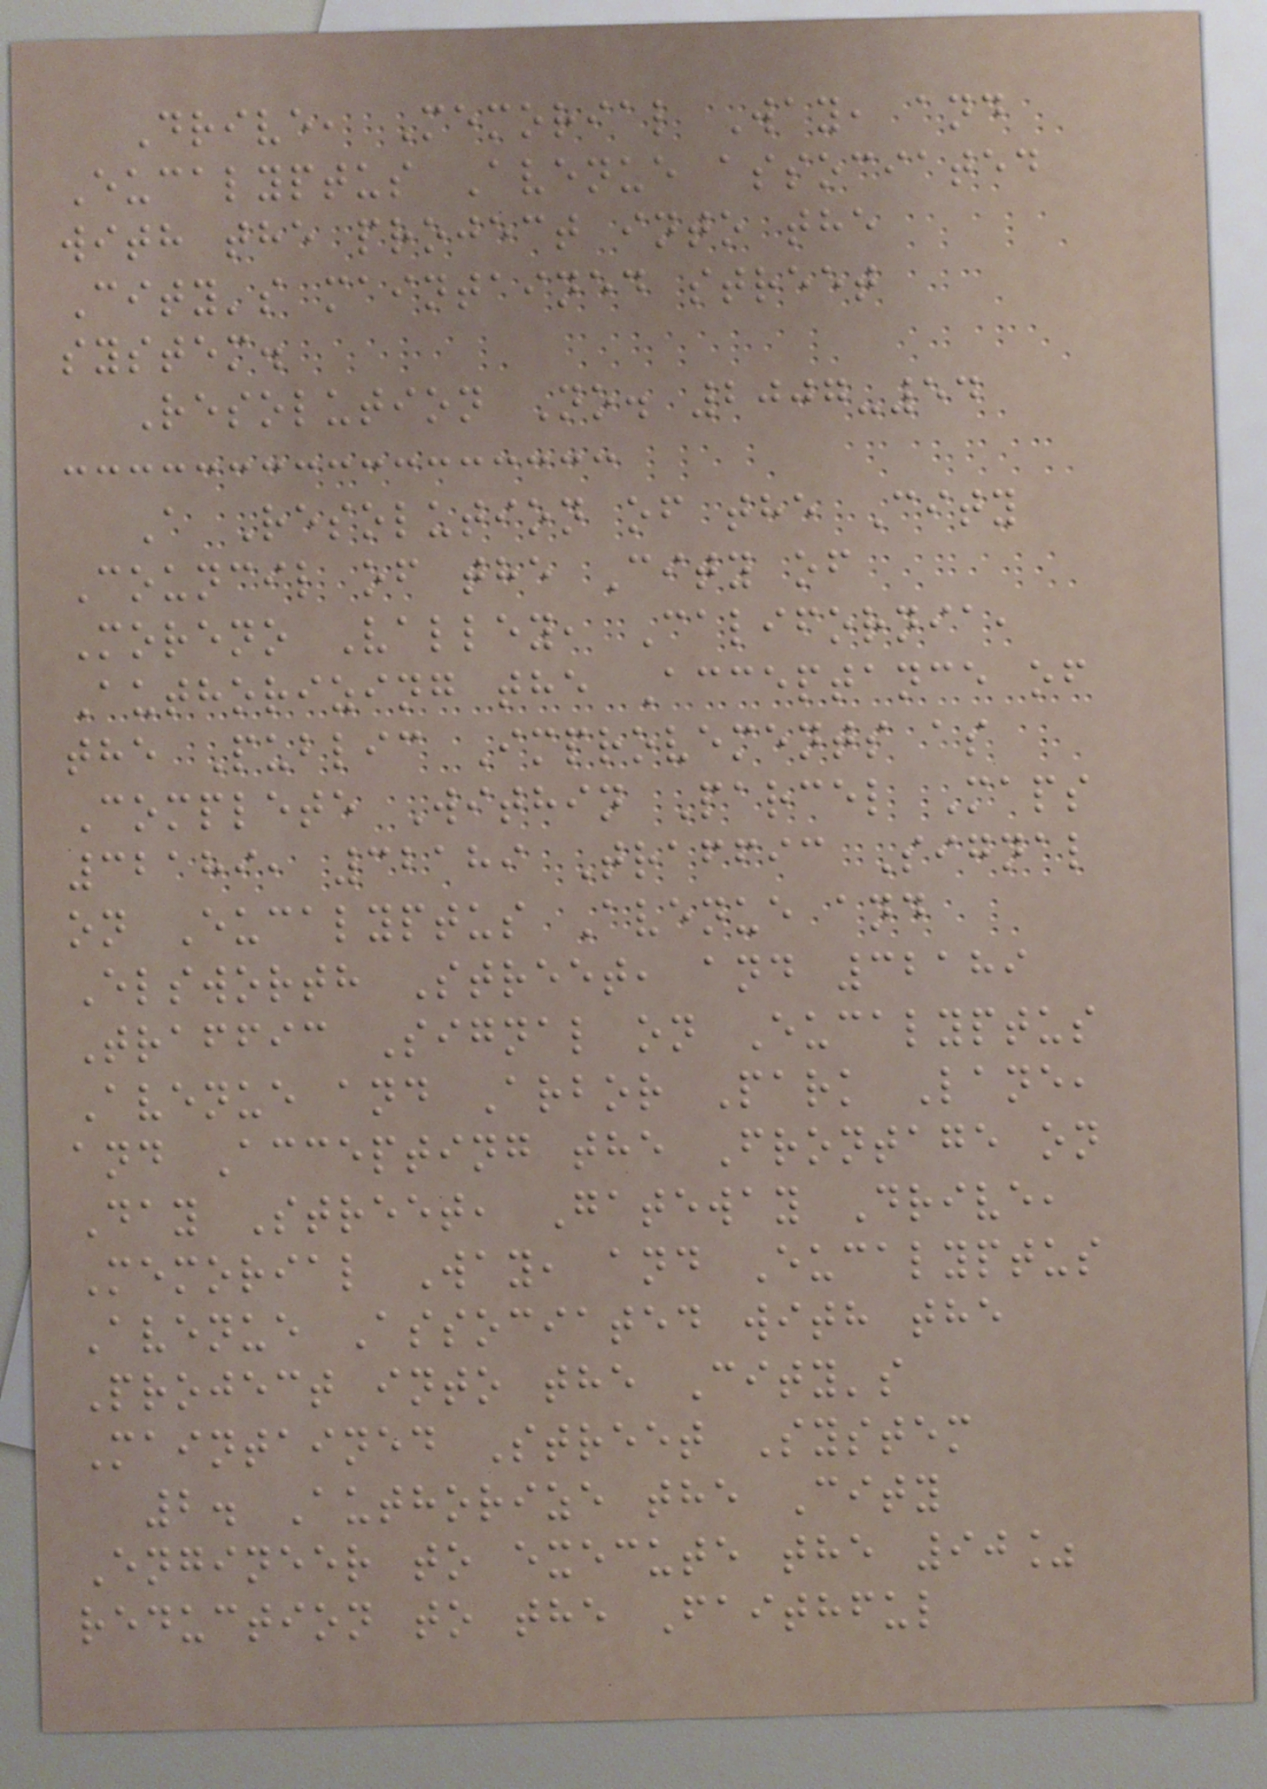Drive, Memorial Way, and
Eucalyptus Avenue associated
with the project into the
City's maintained street
system.
Resolution No. 2007-54
A Resolution of the City
Council of the City of
Moreno Valley, California,
Authorizing the Acceptance of
the Public Improvements as
Complete Within Parcel Maps
32189, 32189 Traffic Signal
on Eucalyptus Avenue and
Elsworth Street, and 32189
Traffic Signal on Eucalyptus
Avenue and Arbor Park Lane,
and Accepting the Frontage on
Day Street, Gateway Drive,
Memorial Way, and Eucalyptus
Avenue Associated with the
Project into the City's
Maintained Street System
2. Authorize the City
Engineer to execute the 90%
reduction to the Faithful
